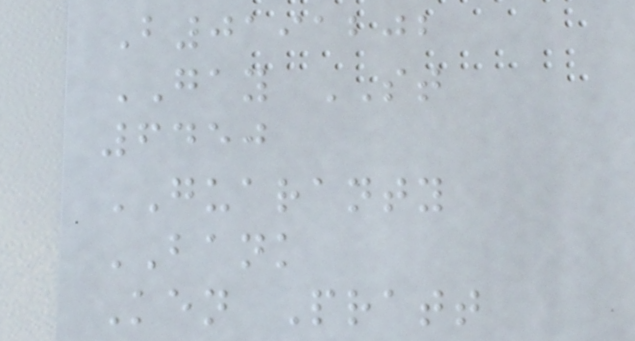B0191202
GAY ST
6450
GUARANTY
BANK
Ken Pratt
